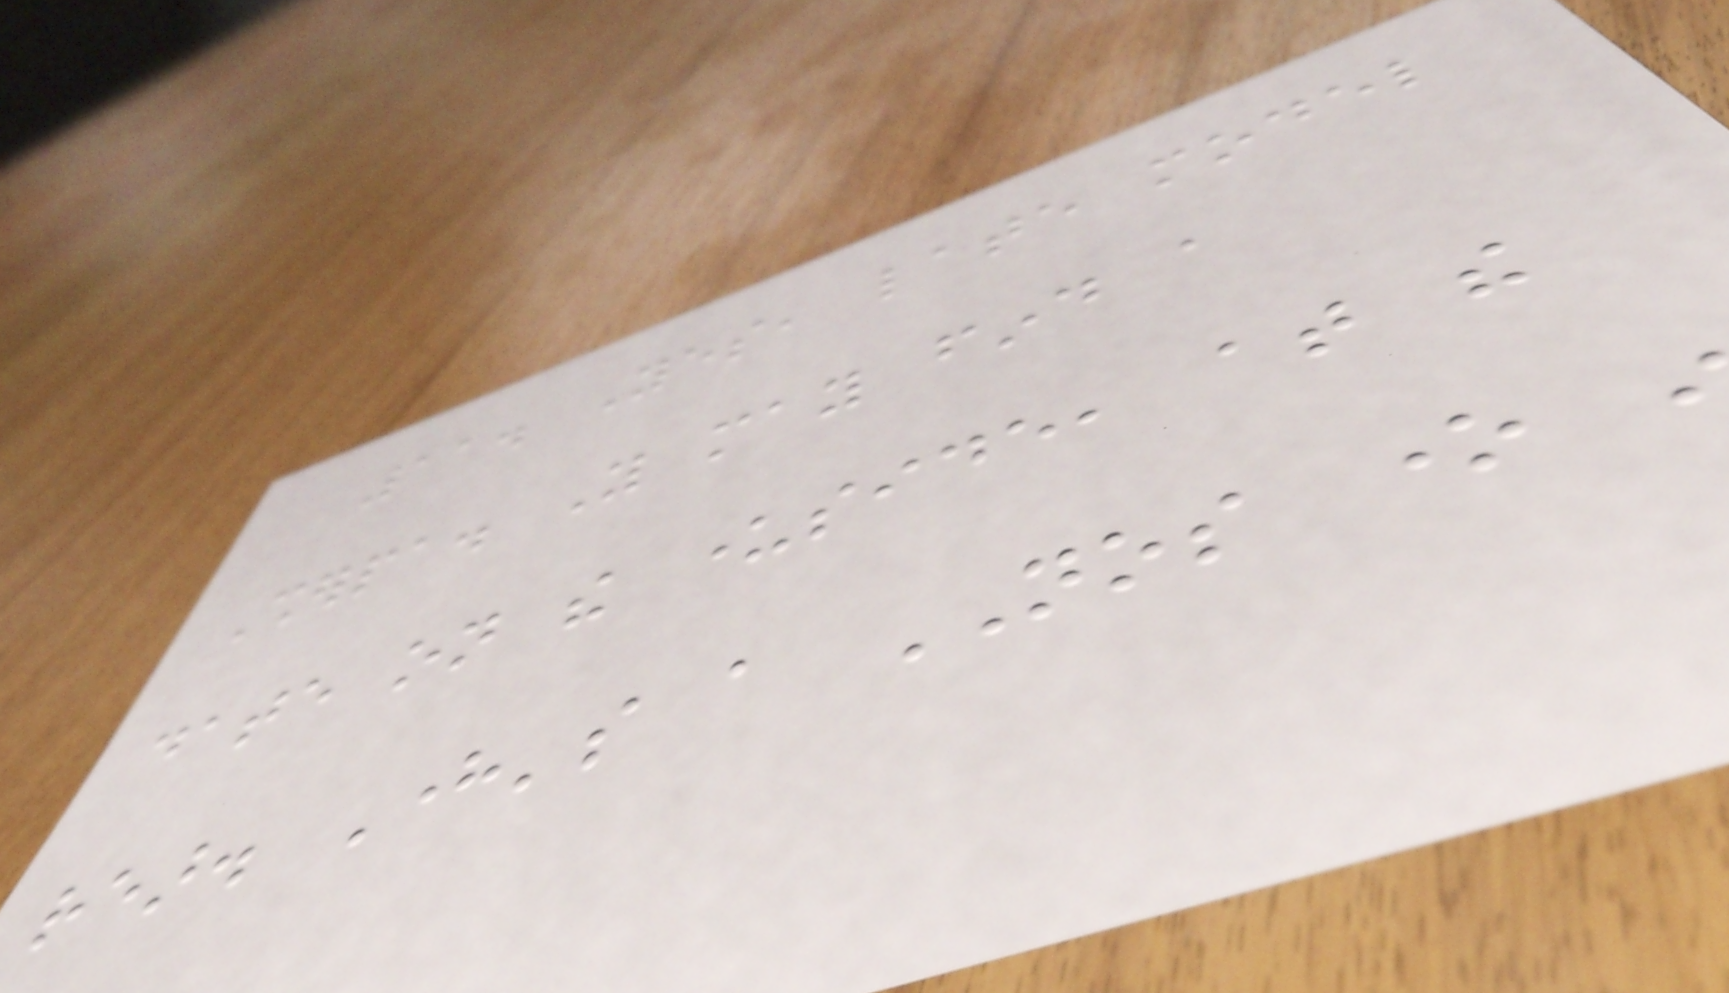11. Yes, late model
Sherpa. You may find a
date on the underside, at the
rear. Here's a NOS one in
